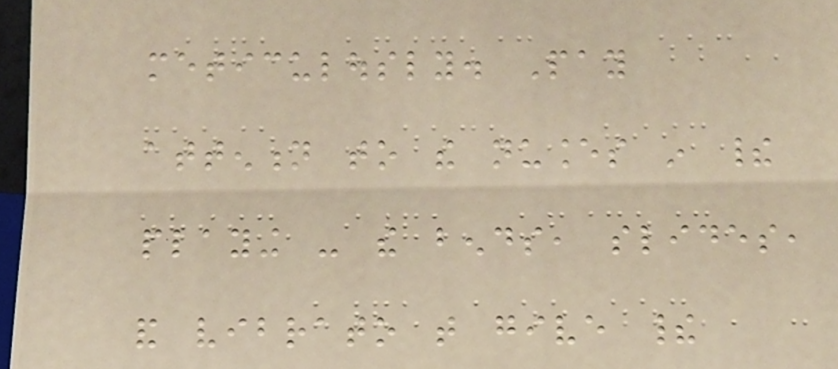meticulously. Pay
attention to the nuances in their
playing - the bends, slides,
and vibrato that give their
